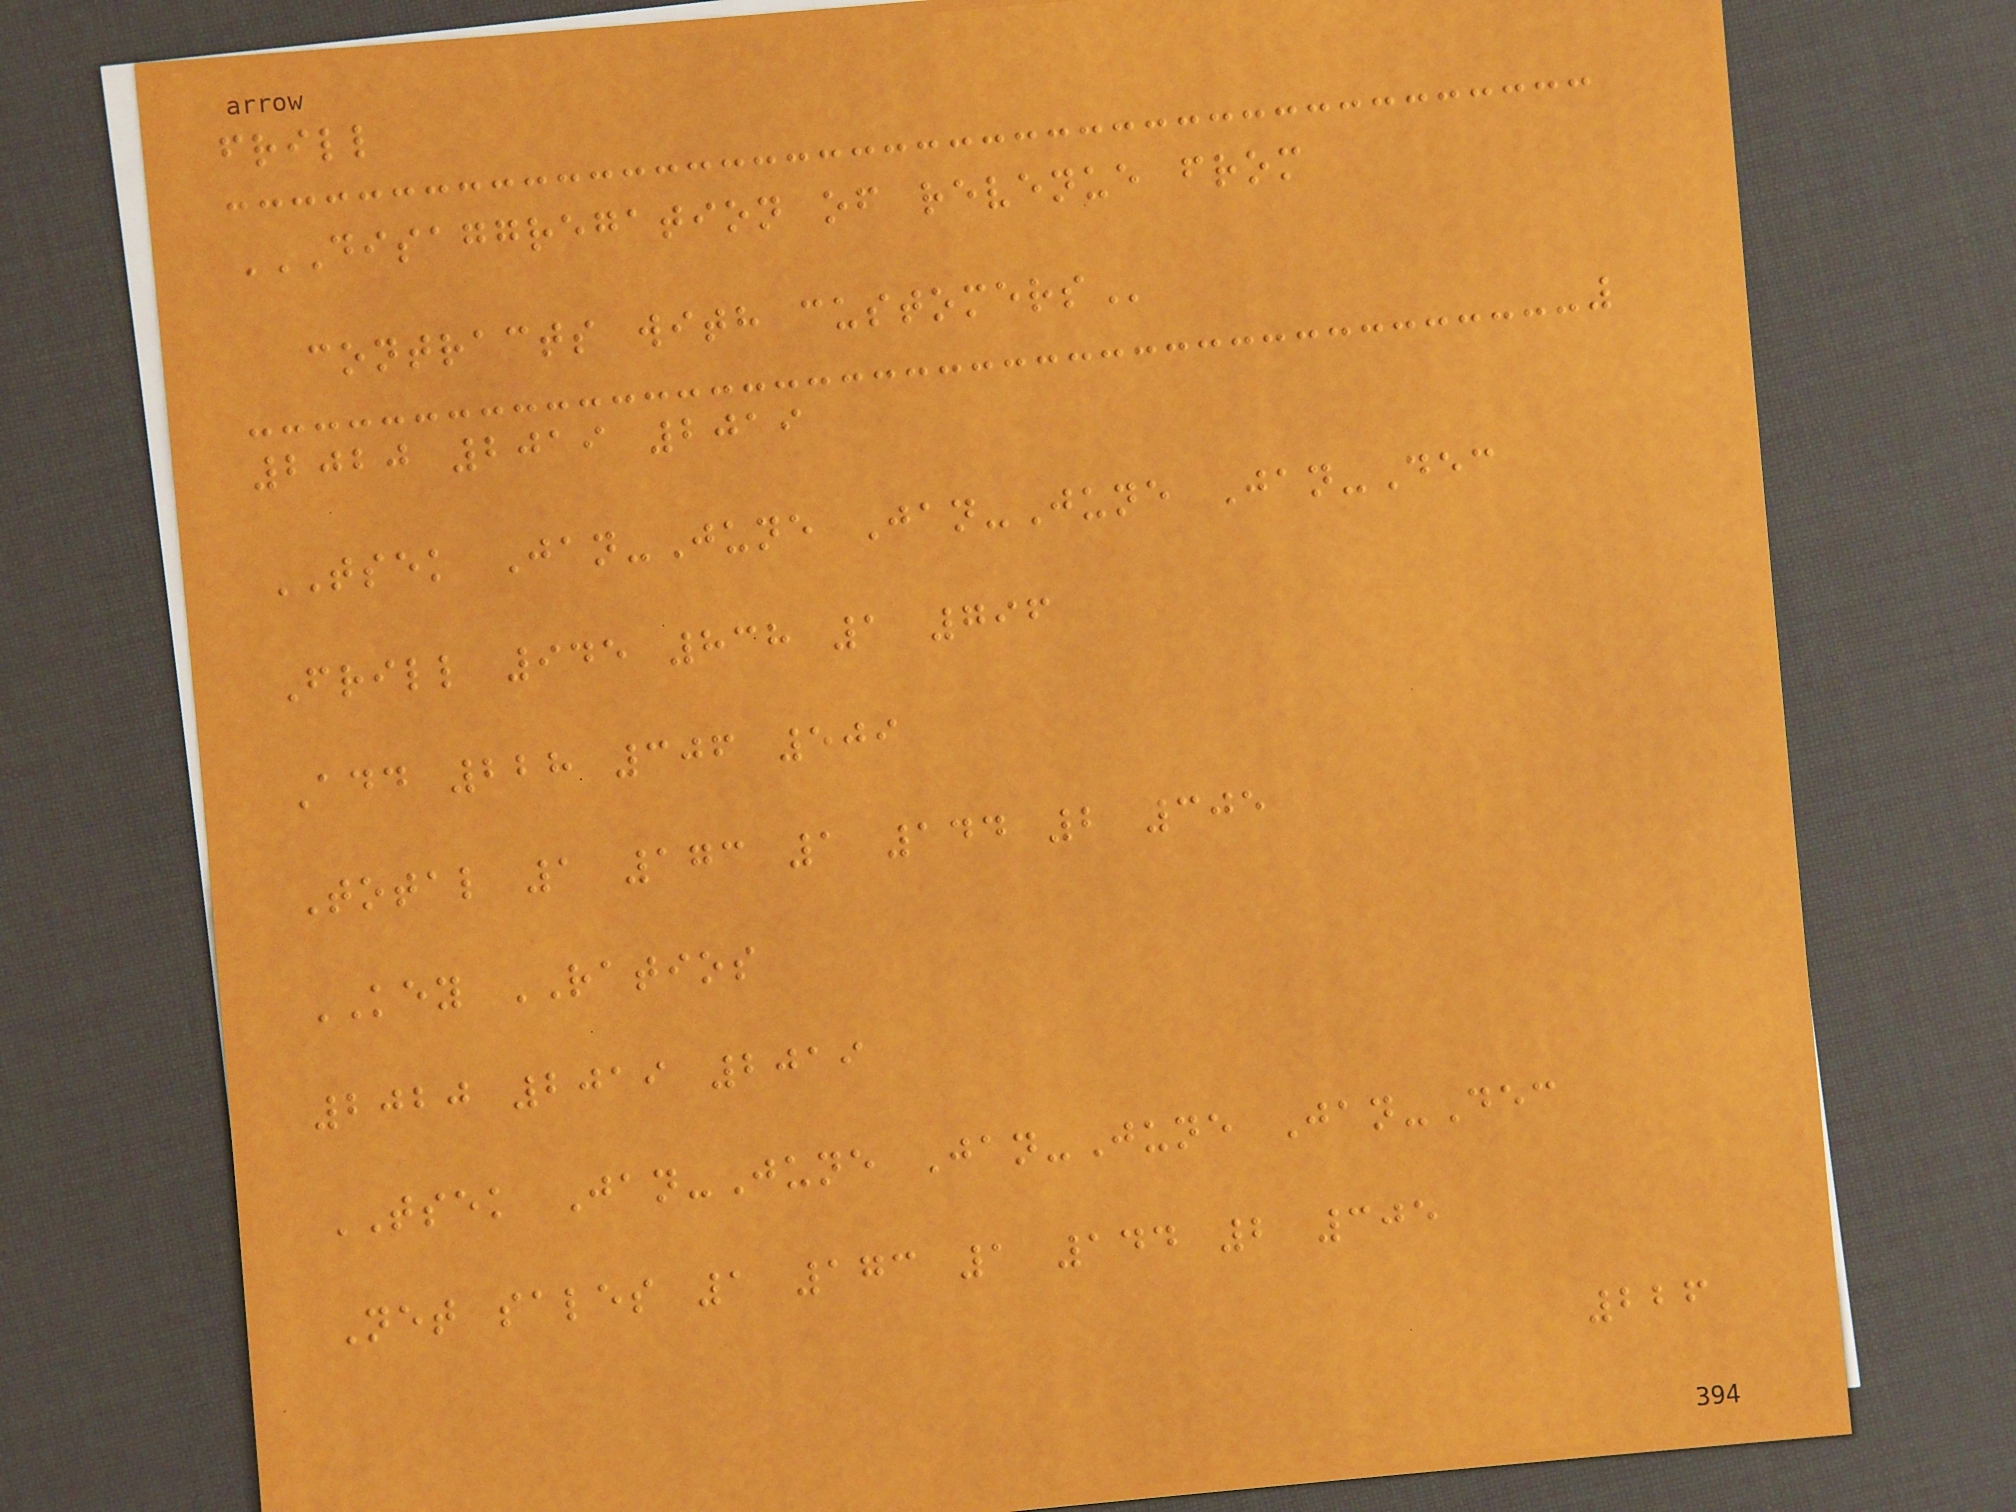frill
DISAGGREGATION OF REVENUE FROM
CONTRACTS WITH CUSTOMERS
2020 2019 2019
TSEK Jan-June Jan-June Jan-Dec
Frill 945 838 1 796
Add 228 306 509
Total 1 173 1 144 2 305
KEY RATIOS
2020 2019 2019
TSEK Jan-June Jan-June Jan-Dec
Net sales 1 173 1 144 2 305
226
